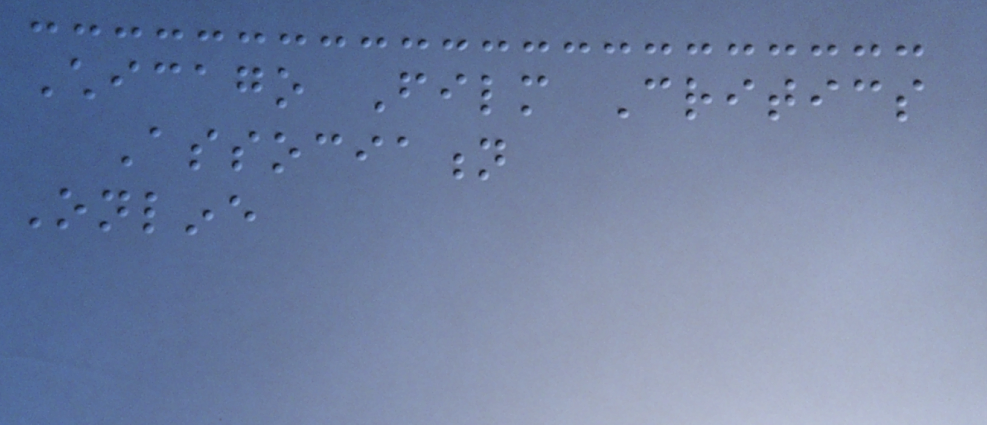Chicago Film Critics
Association
Online
